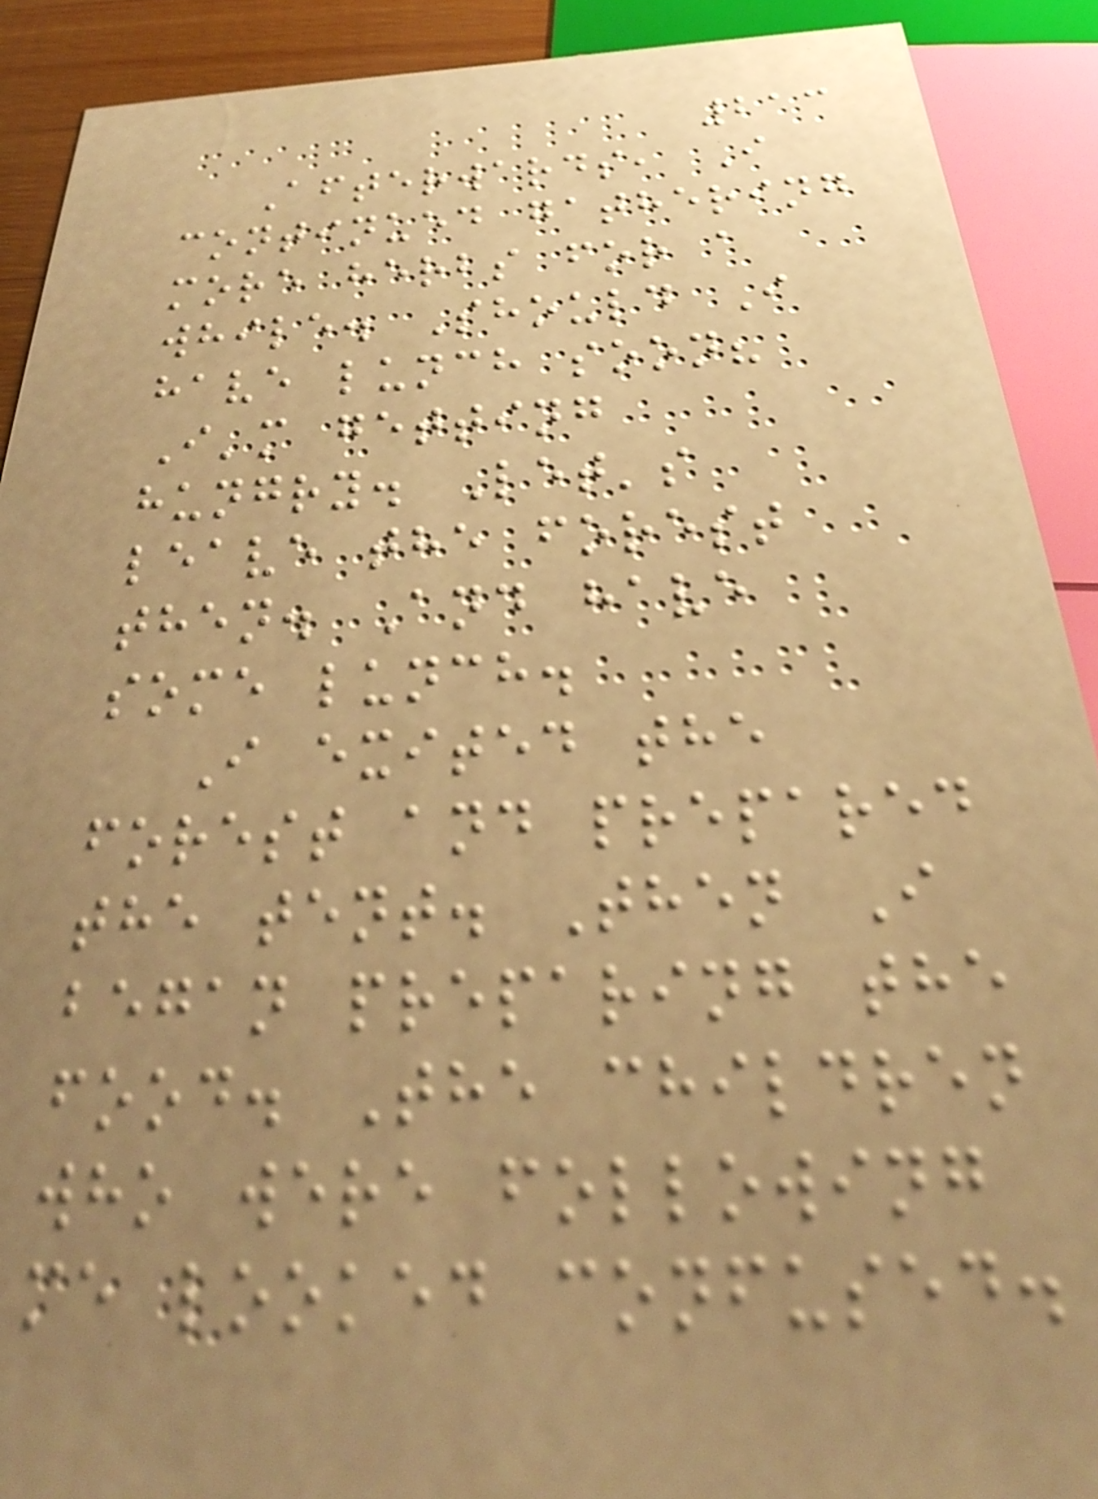213
Afterwards, I
continued gathering
more herbs for a
while. Should I
have lunch soon?
I'm getting
hungry. Let's
leave the forest
then. And have
some lunch.
I exited the
forest and prepared
the tent. Then I
began preparing the
food. The children
who were following
me looked confused.
